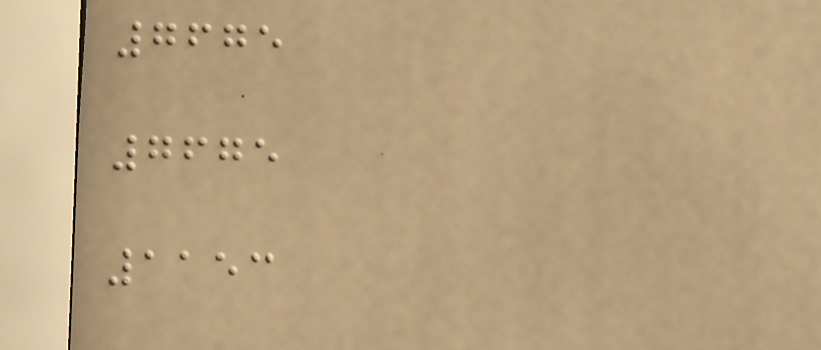7675
7675
1153
